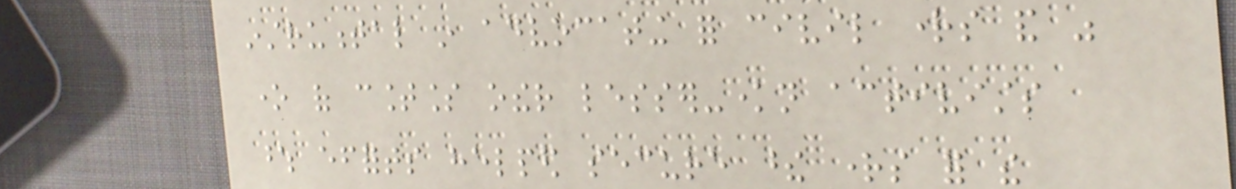instrumental in advocating for civil rights and was
one of countless other lesser-known activists
whose efforts helped secure these rights for the
